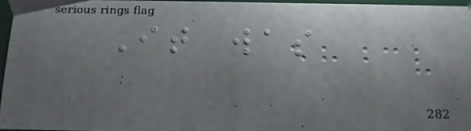It was
